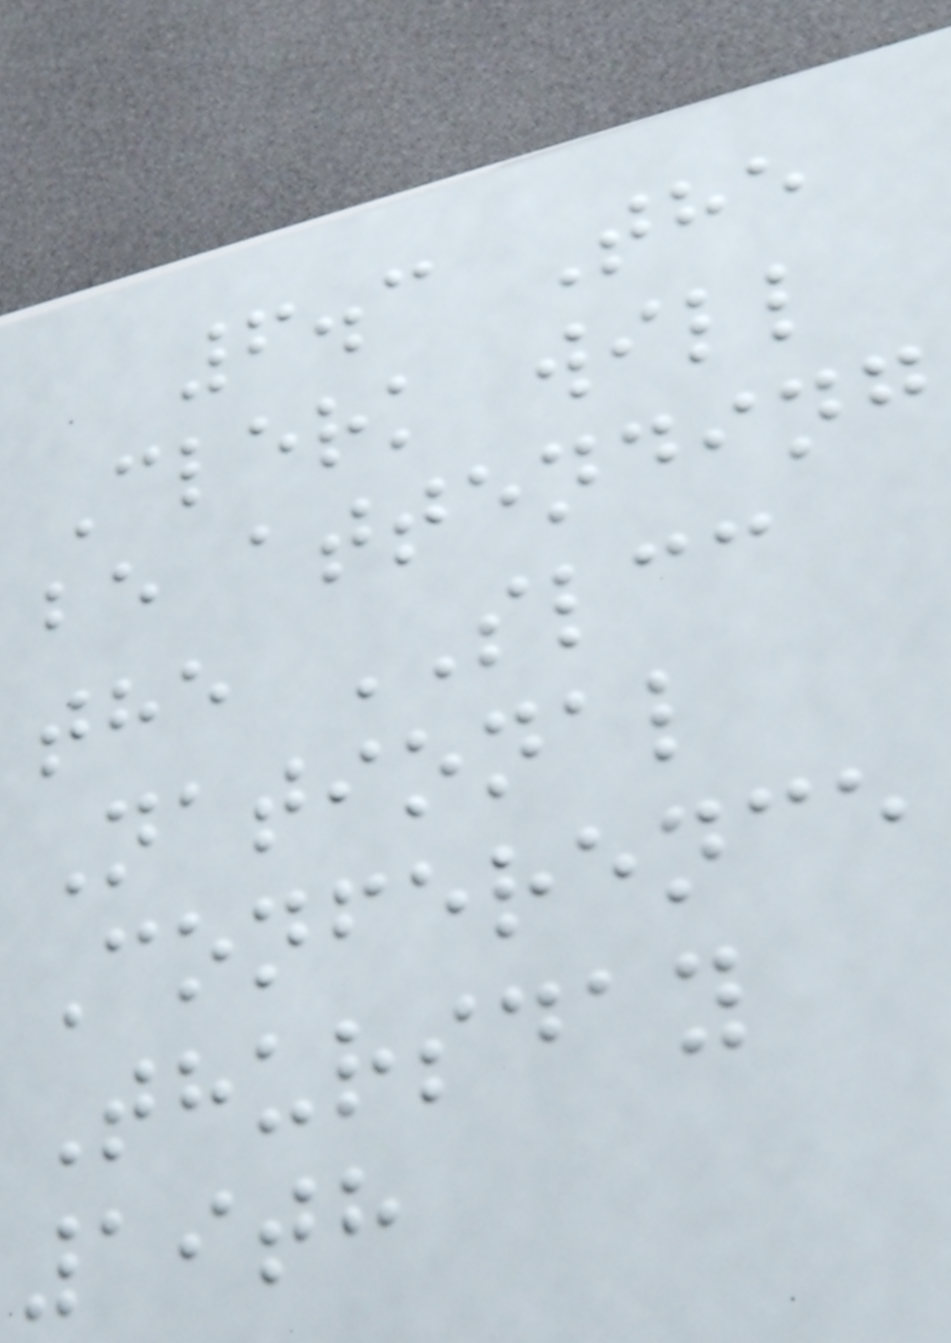6.3 The
Clerk will
be attending
the SLCC
National
Conference
Thursday
19th
